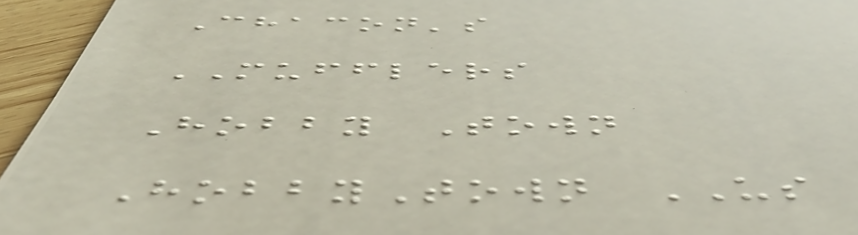Chacon's
MUFFLERS
Hobby Town
HobbyTown US
